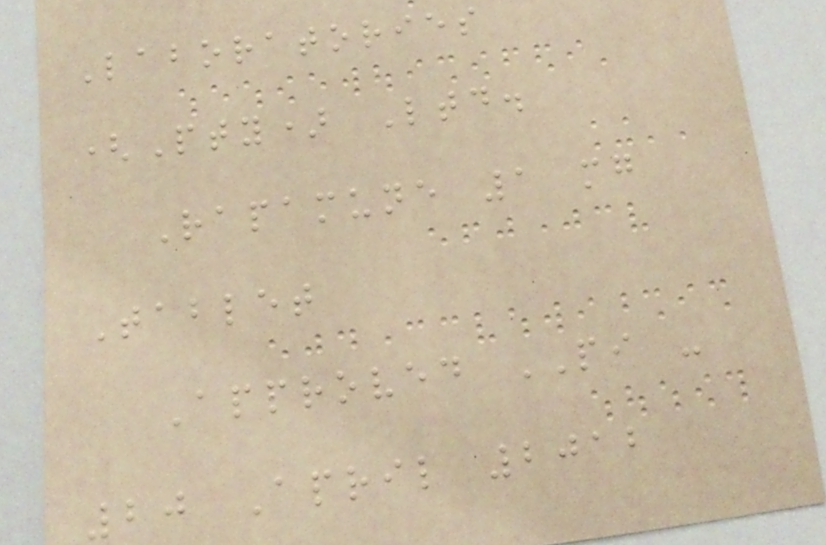Laboratories
(Pty) Ltd.
Rapamune 1 mg
Tablet
Approved PI -
20 April 2012
